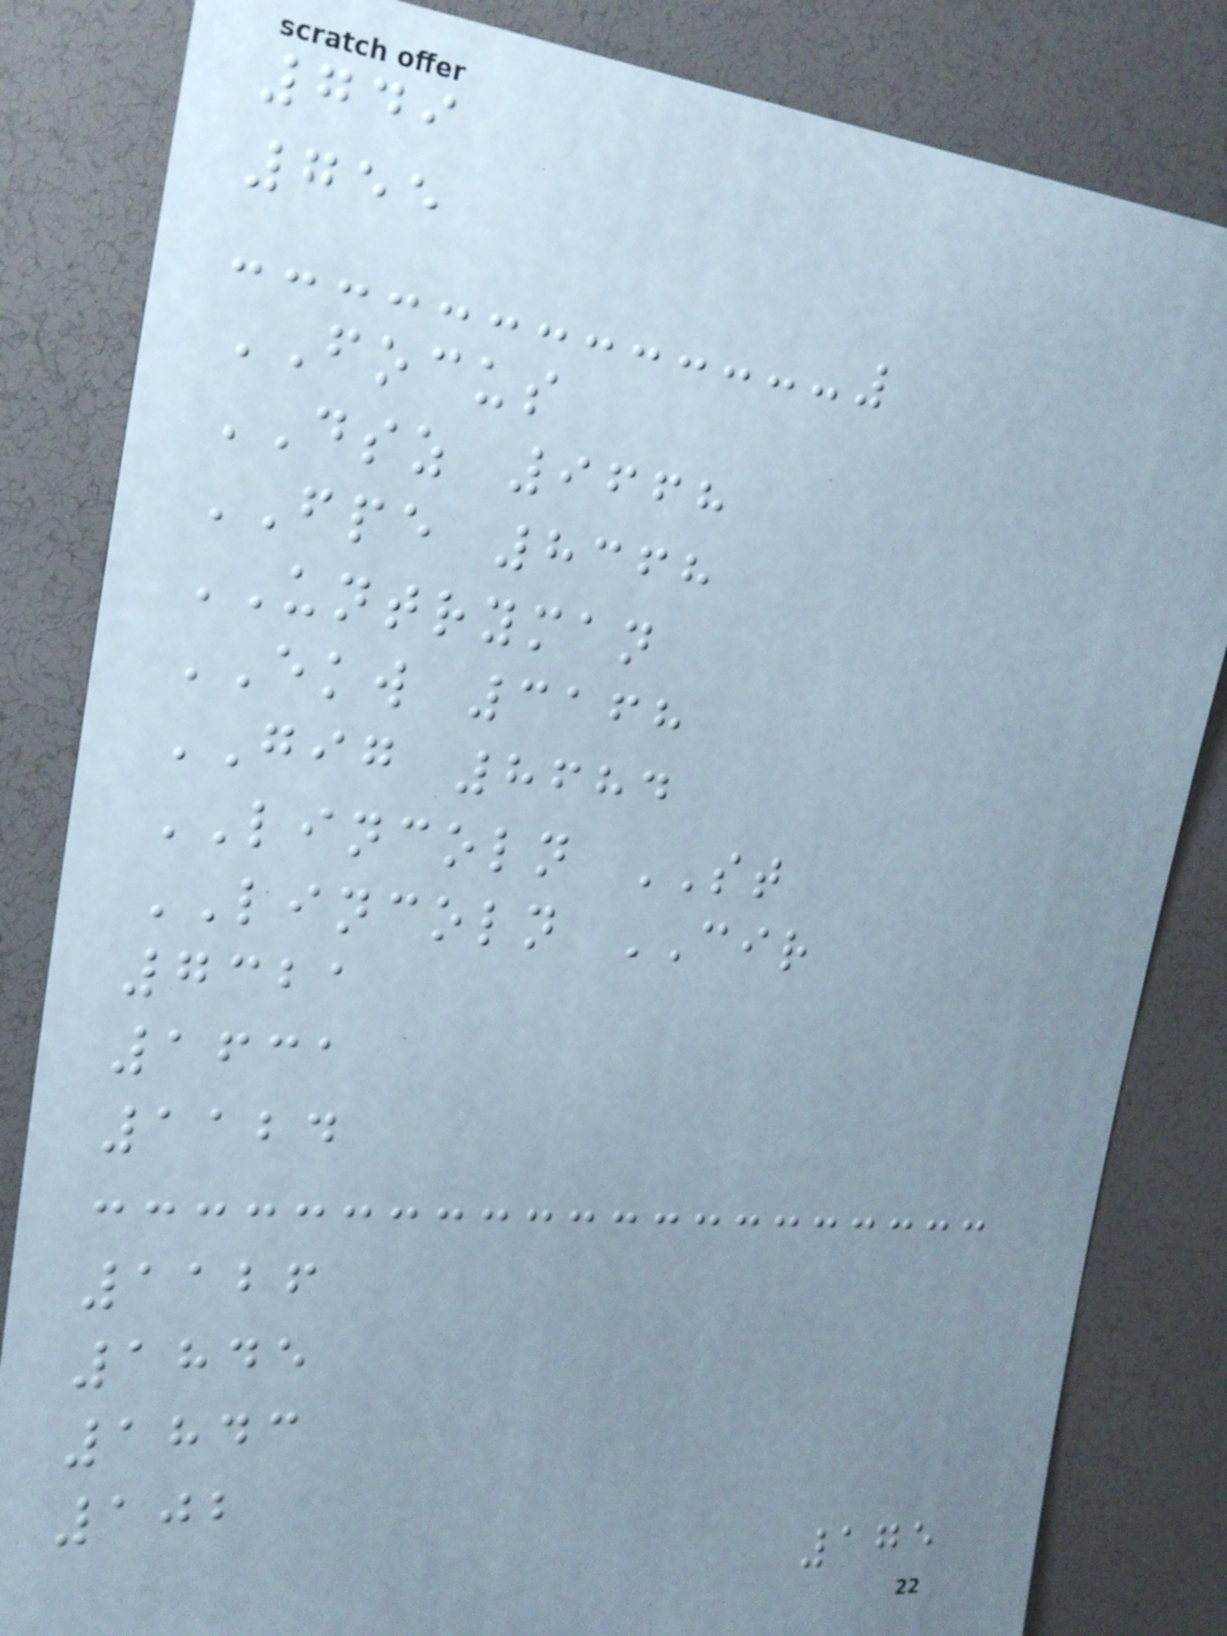749
755
FOCUS
DSZ 9668
FPE 8368
UNTRYMAN
EKW 3168
GIG 8684
LINCOLN ST
LINCOLN CIR
7321
1631
1124
1126
1845
1843
102
175
